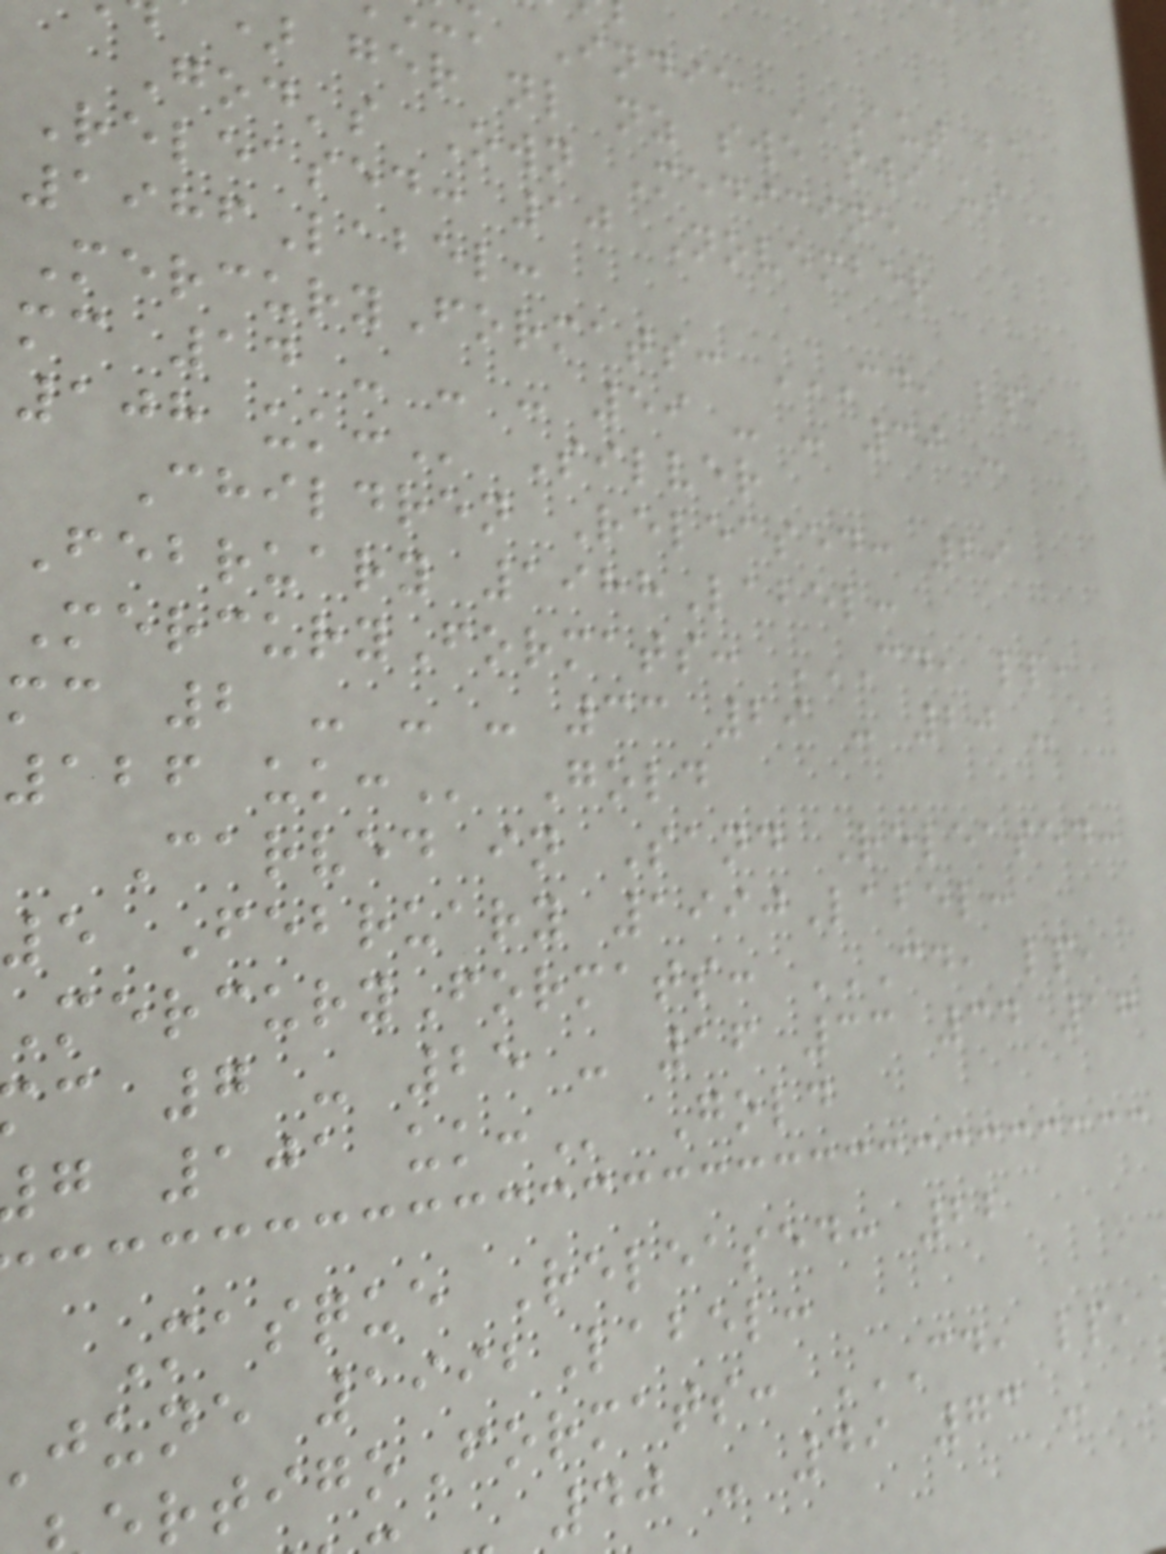) ger nl nz swe swi
God's Own Medicine
Released: 10 November
1986Label:
MercuryFormats: CD, LP,
mc 14 - - - 59 - - 30 -
Children Released: 29
February 1988Label:
MercuryFormats: CD, LP,
mc 2 - - - 33 29 - 20 -
126
Carved in Sand Released:
5 February 1990Label:
c 7 - 25 - 16 33 34 17
g 101
Masque Released: 22
june 1992Label:
40 - 49 73 -
